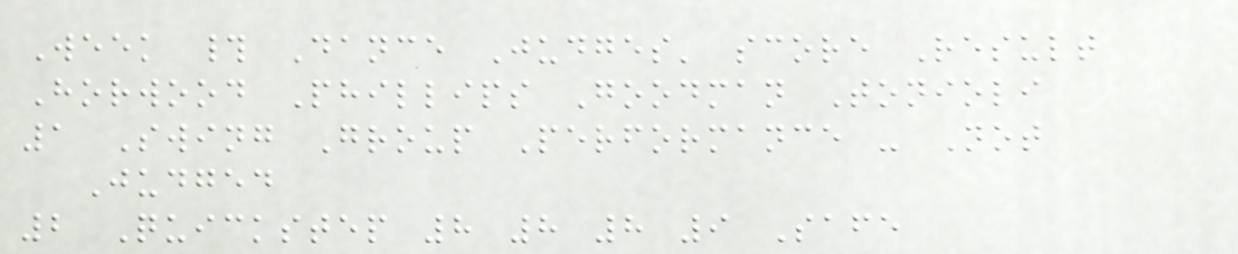Week # Dance Judges' score Result
Horwood Phillips Goodman Tonioli
1 Swing Group Performance - Not
Judged
2 Quickstep 8 8 8 9 Safe
